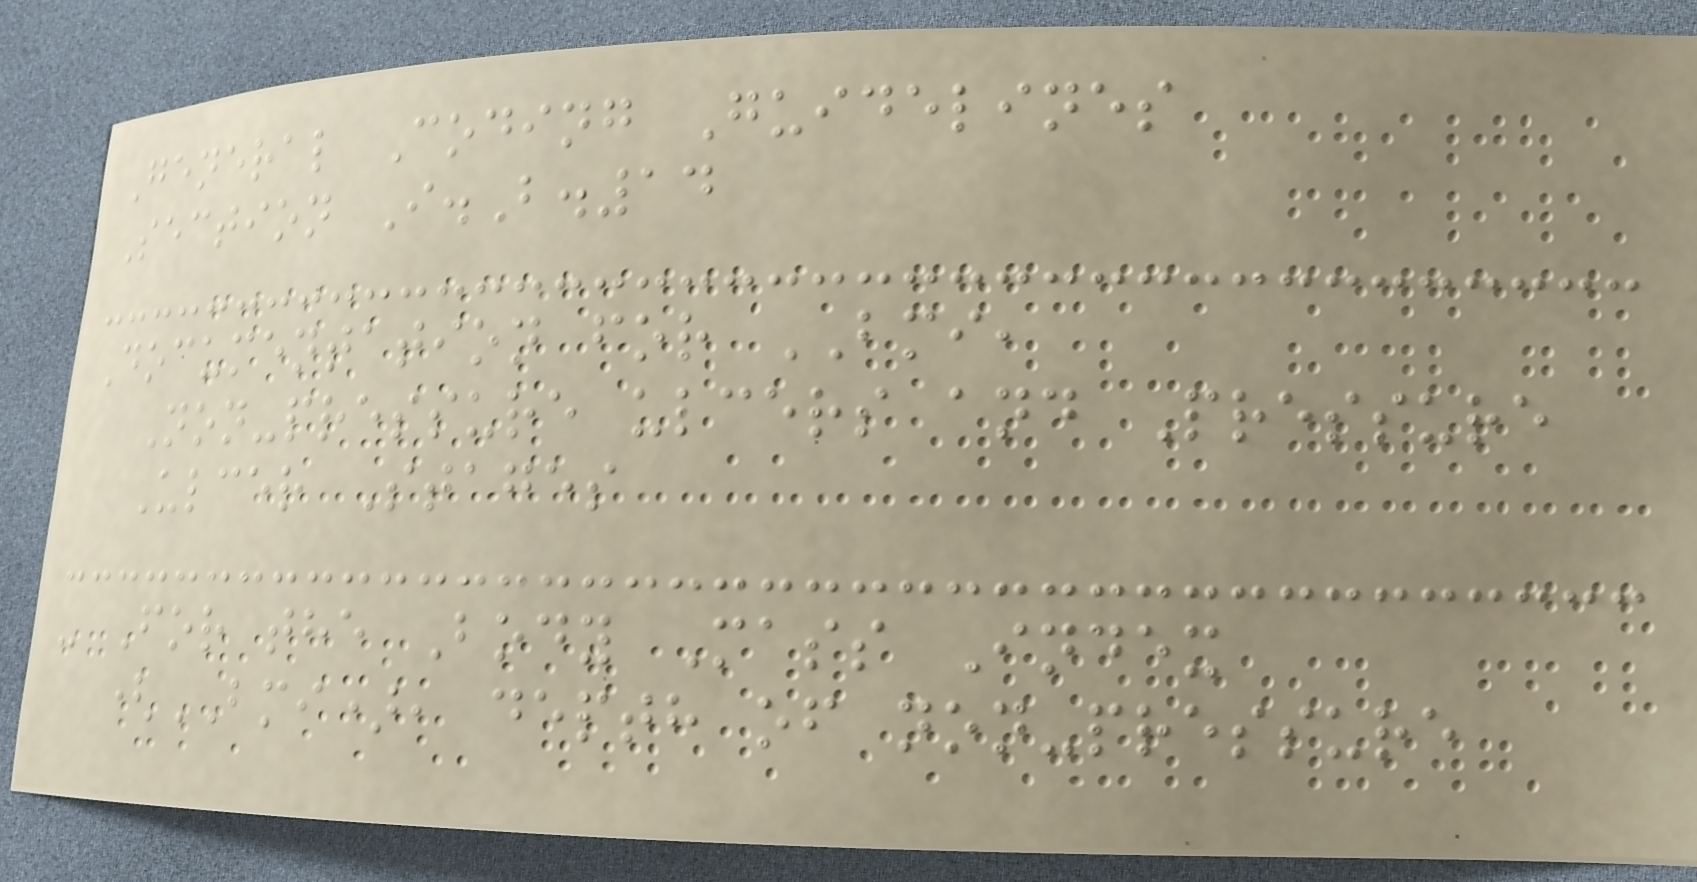General Coding Guidelines
Section I.B.14
Documentation for BMI,
Non-pressure ulcers and Pressure
Ulcer Stages
- For the Body Mass Index
(BMI), depth of non-pressure
